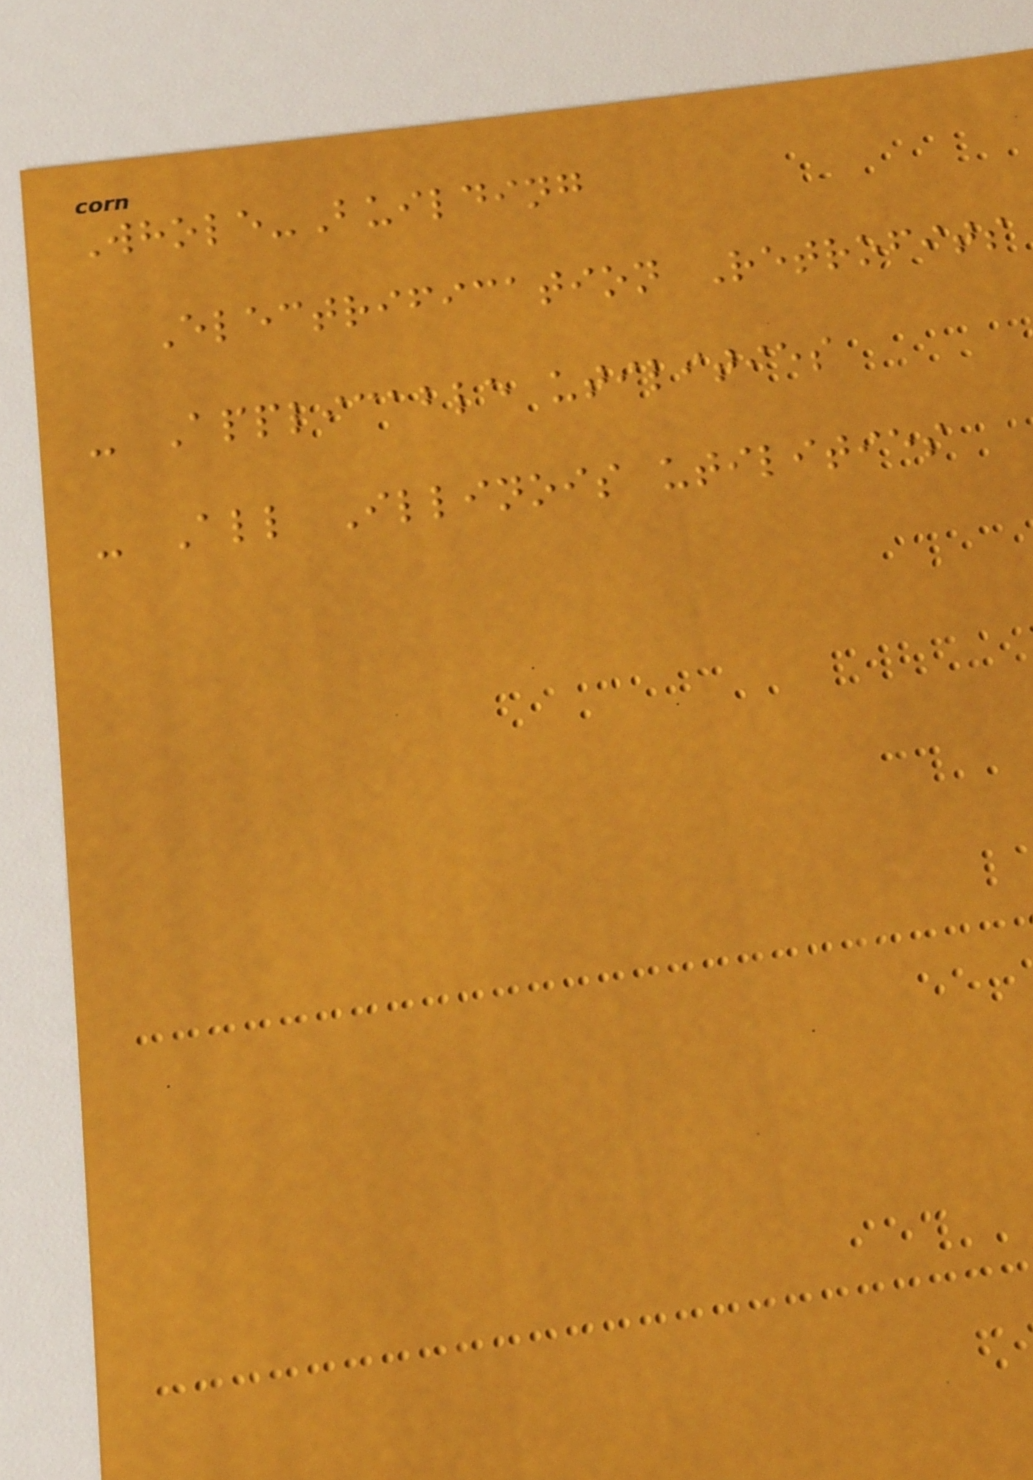Whole-Building
Electrification Retrofits
- Applicable utilities
- All Illinois utilities
